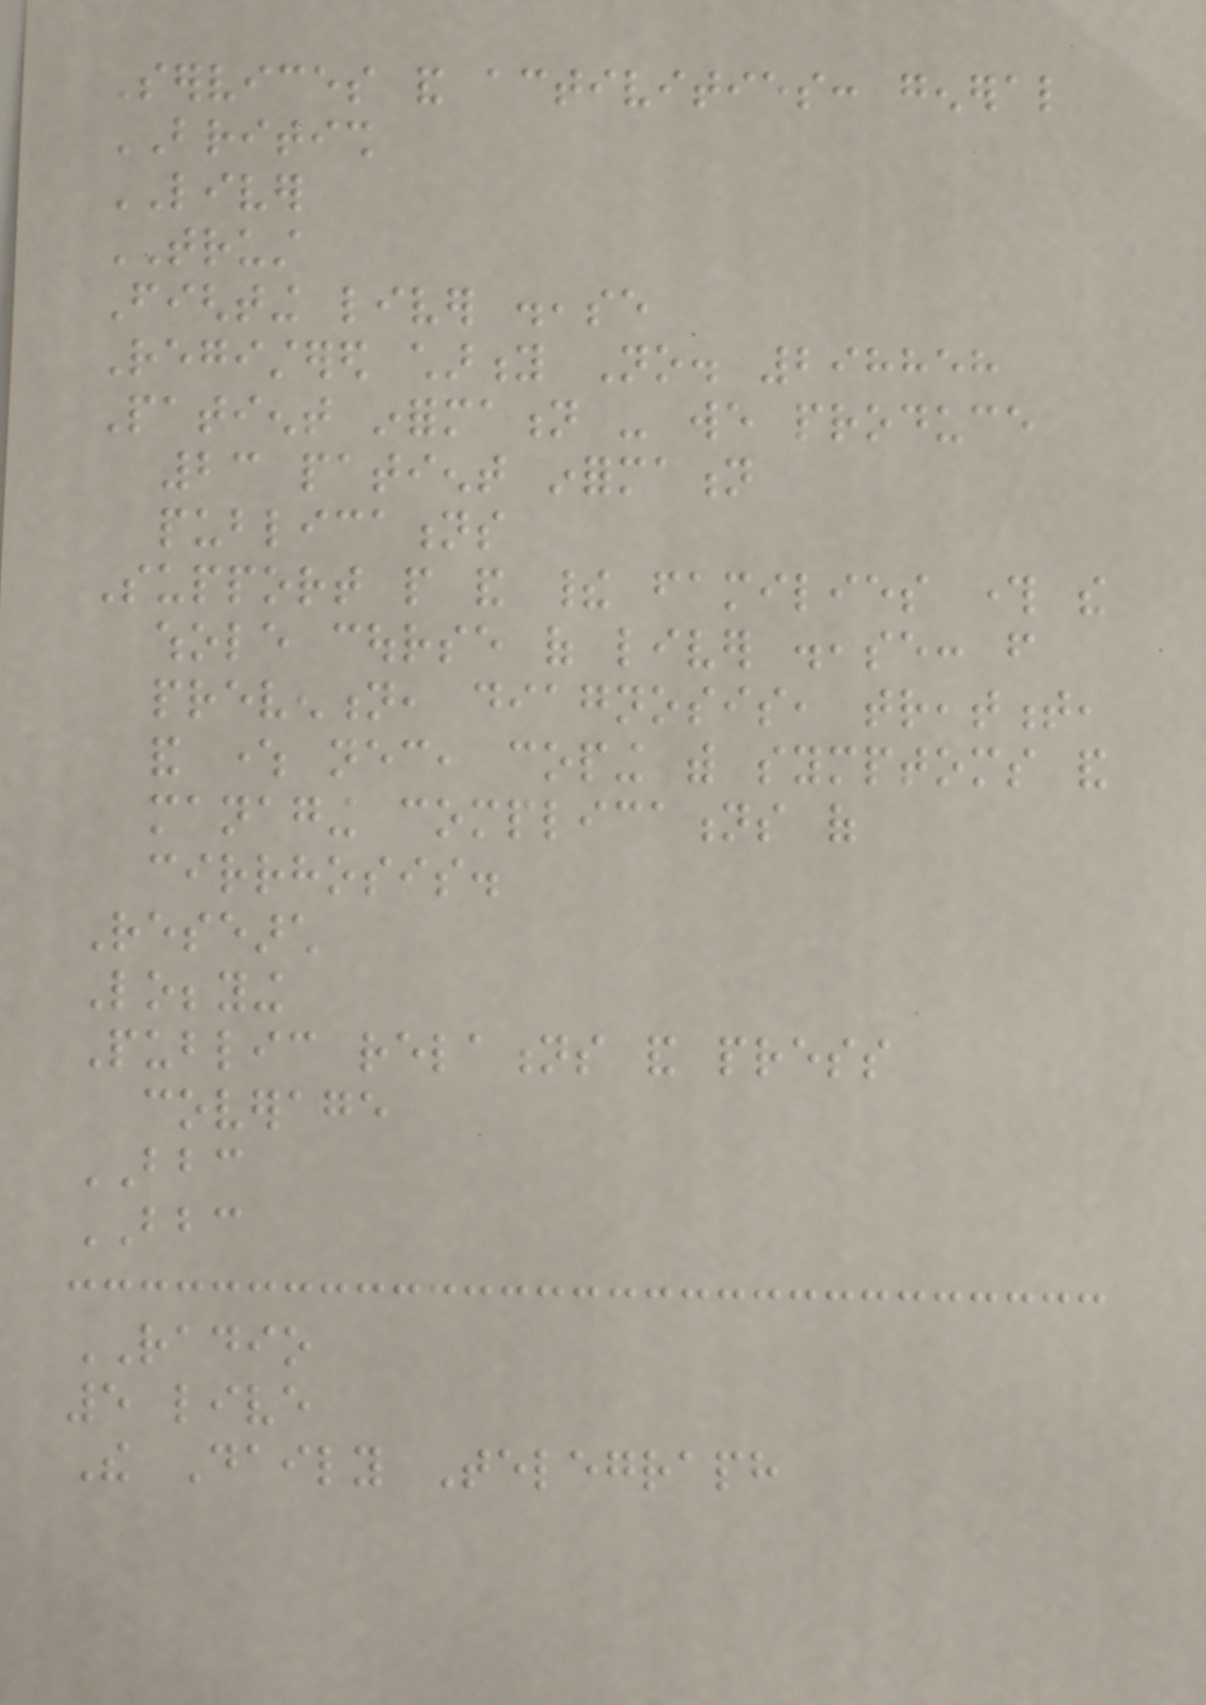Services and activities: general
BRITISH
LIVER
TRUST
Fighting liver disease
Registered charity No. 298858
Patient information - we produce
23 patient information
publications
Support people and their families through the
whole course of liver disease: from
prevention, diagnosis, treatment,
and where necessary, coping with symptoms and
managing complications of
cirrhosis.
Research
Lobbying
Public relations and press
coverage
BBC
BBC
RADIO
5 live
The Daily Telegraph
